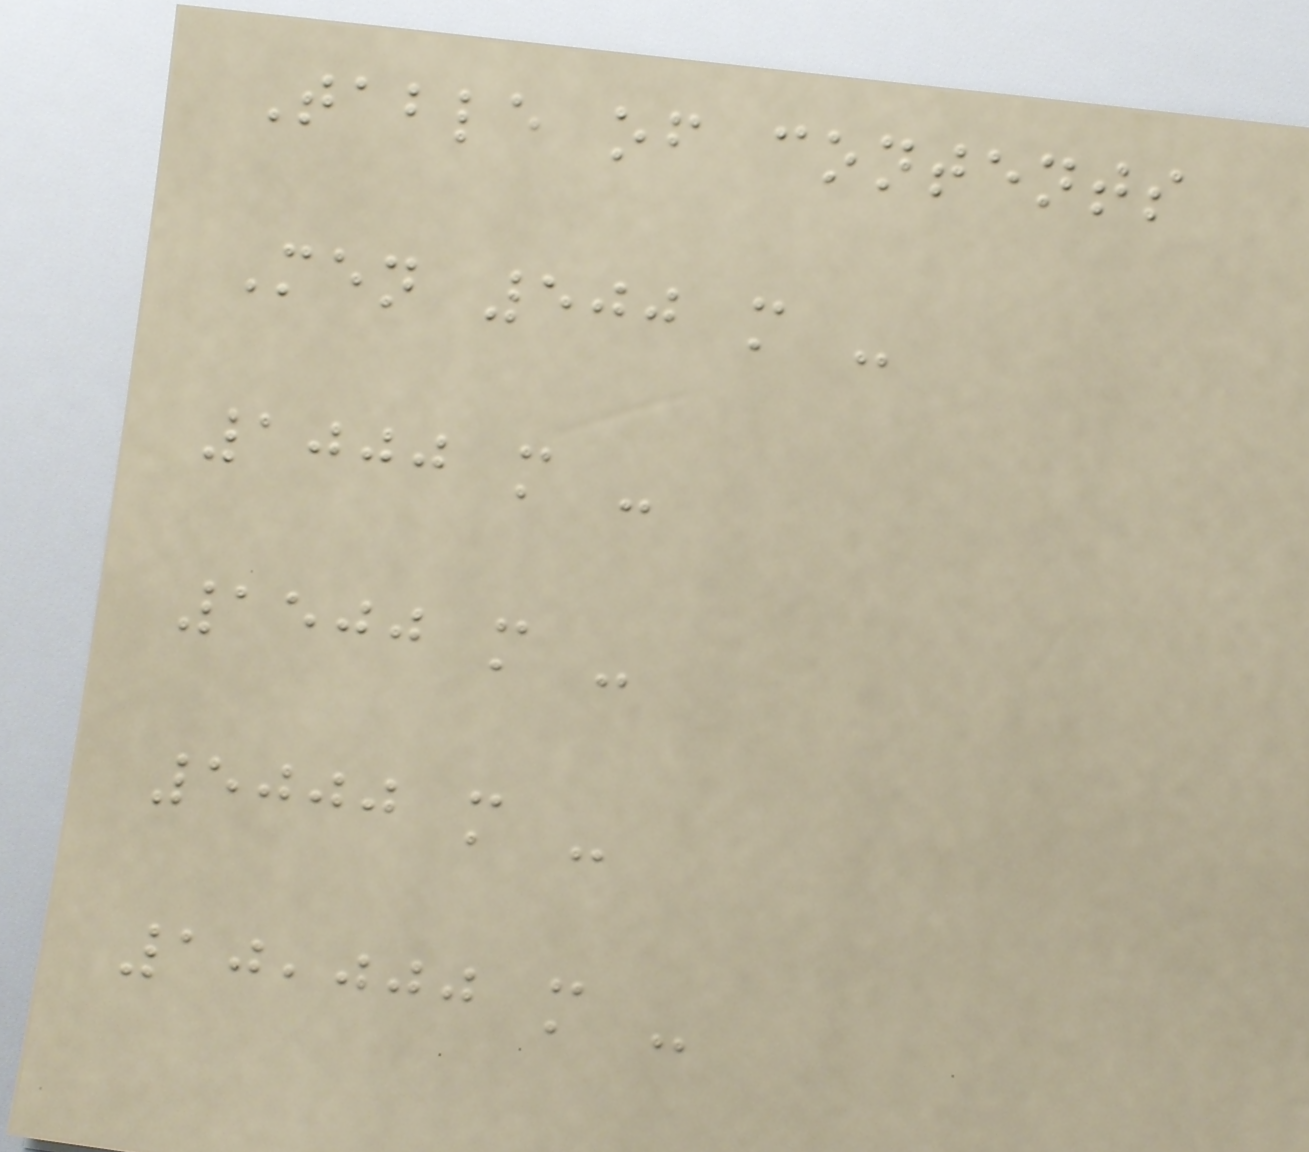Table of contents
Men 500 m -
1000 m -
1500 m -
5000 m -
10,000 m -
